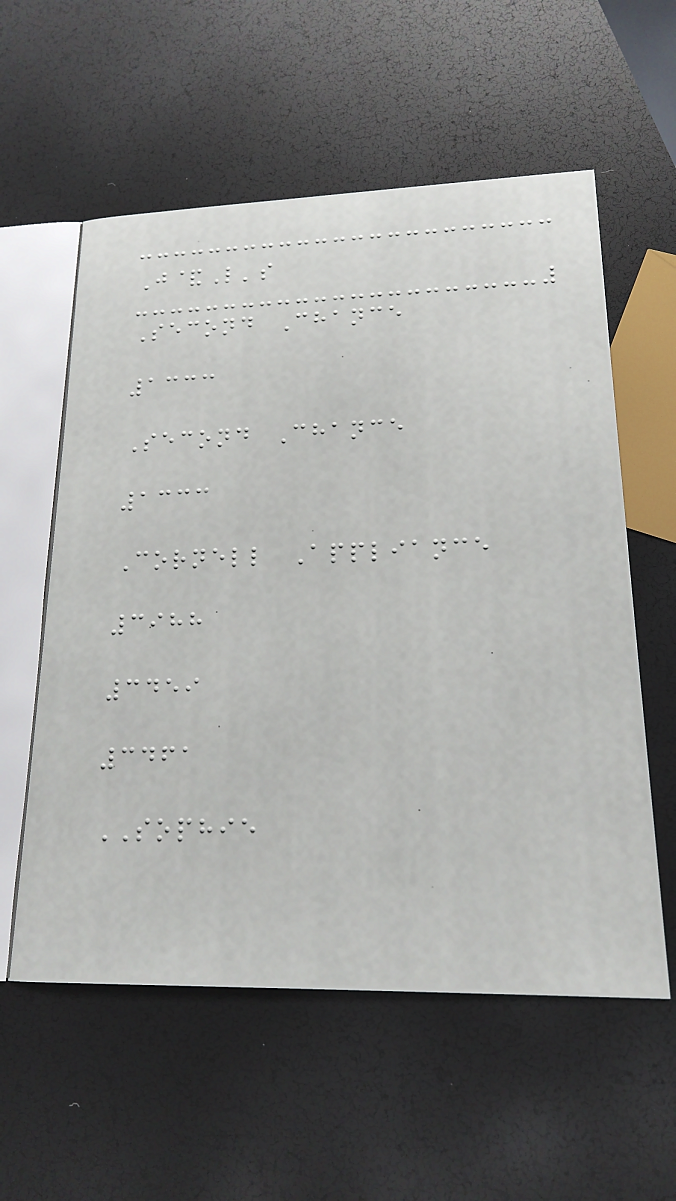J&L's
Second Chance
1333
Second Chance
1333
Cornell Appliance
3988
3459
3461
SOPHIE
